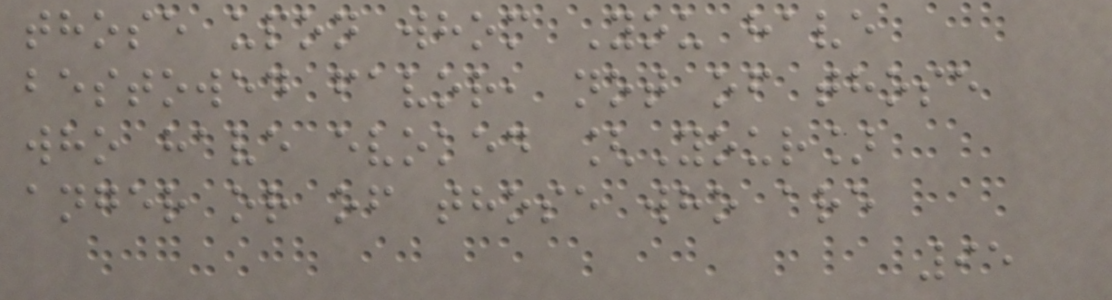those upon whom You have
bestowed favor, not of those
who have evoked [Your]
anger or of those who are
95
